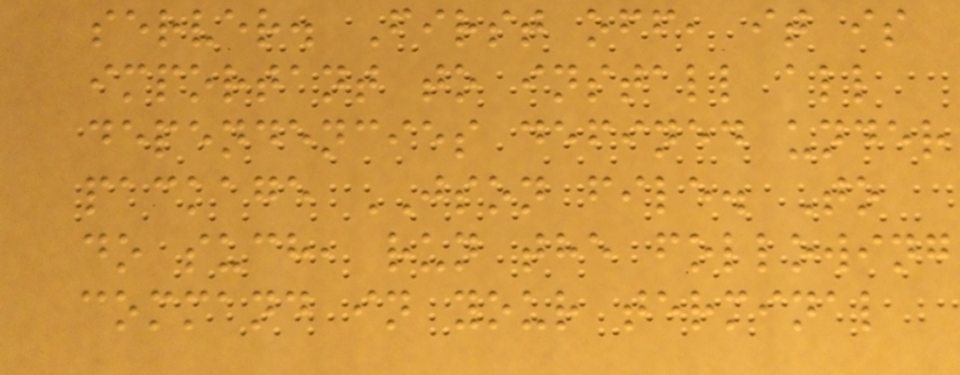server. First off, it is
important to install all
dependencies defined under
package JSON file. To
do such, run the following
command in your terminal
